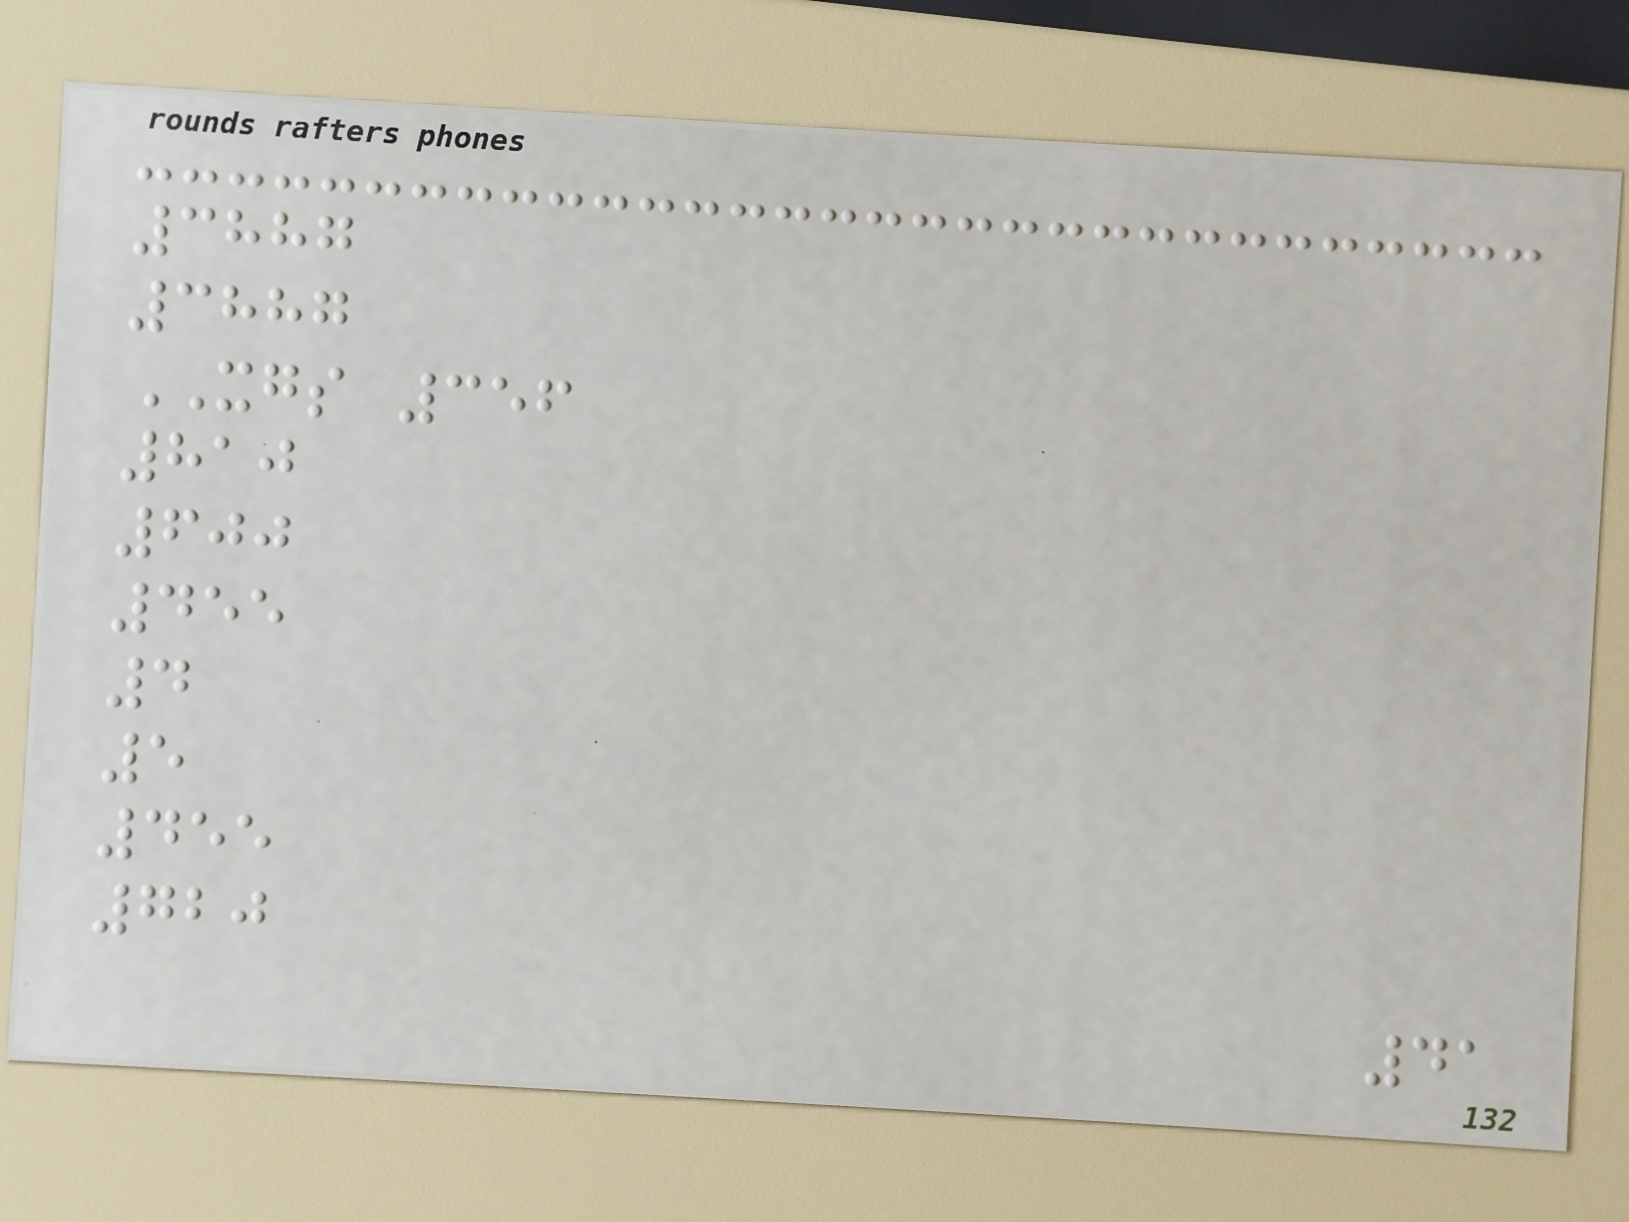3887
3887
XGS 356
810
600
455
4
5
455
720
41
